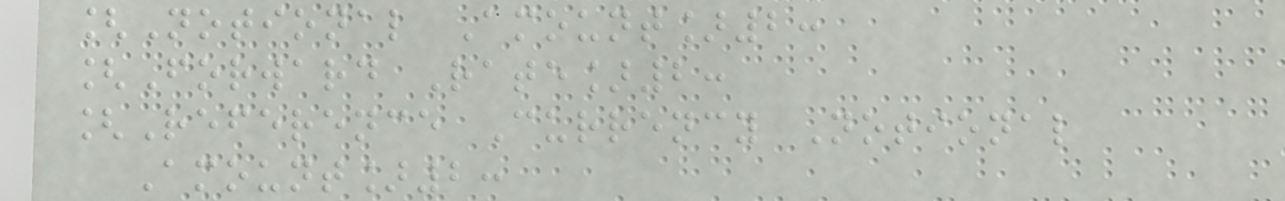[Notional Amount]2:
[Forward Rate]2:
[Reference Currency Notional
Amount]2:
